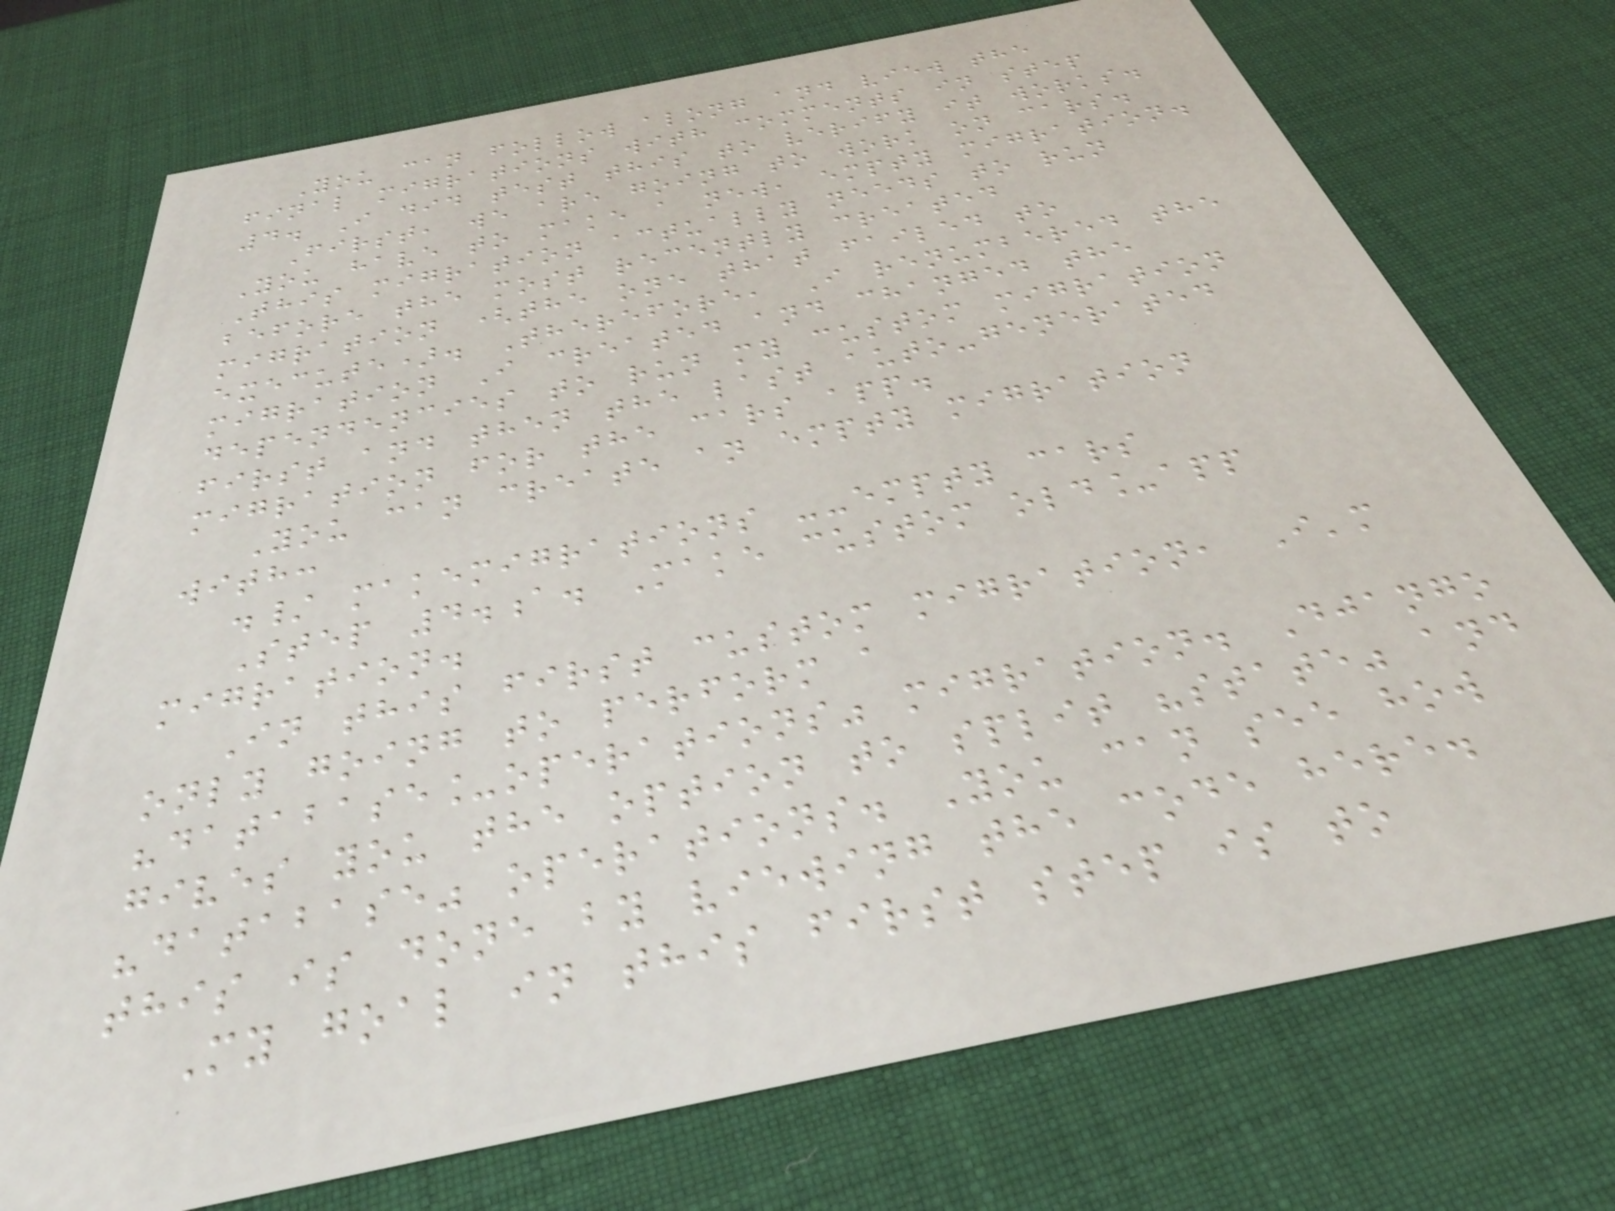You can follow along and view the
final migrations with comments in step
4. I did test this to verify it works.
First, we are going to work on cars.
You have to make a new, empty migration.
This migration actually needs to run
before the most recently created
migration (the one that failed to
execute). Therefore, I renumbered the
migration I created and changed the
dependencies to run my custom migration
first and then the last auto-generated
migration for the cars app.
You can create an empty migration
with:
./ makemigrations --empty cars
Step 4.a. Make custom old_app
migration.
In this first custom migration, I'm
only going to perform a
"database_operations" migration. Django
gives you the option to split "state" and
"database" operations. You can see how
this is done by viewing the code here.
My goal in this first step is to
